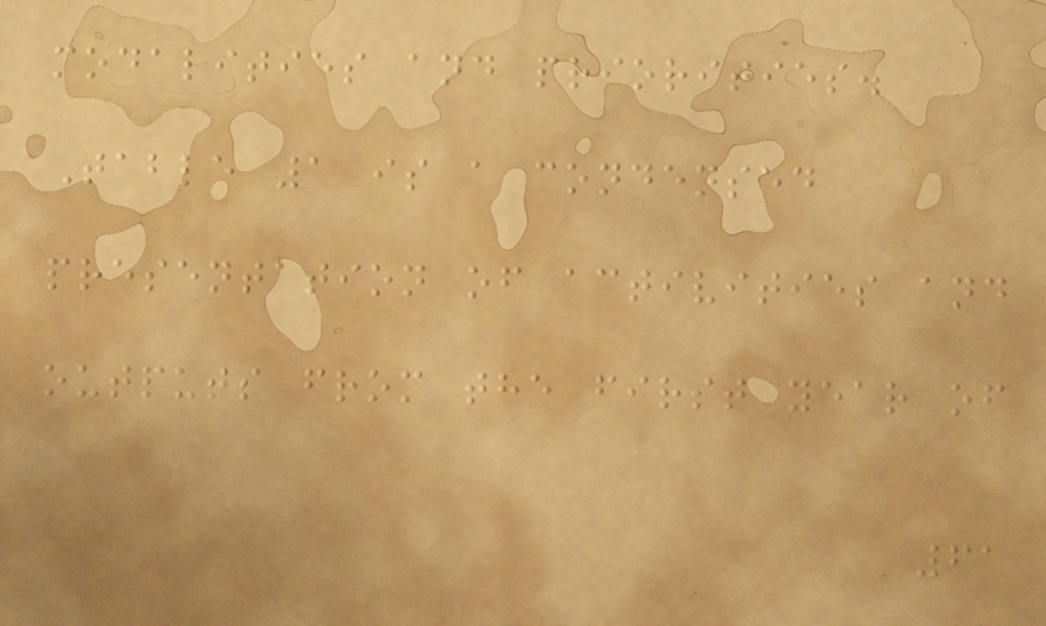modalities and priorities.
Table 1 is a condensed
presentation of activities and
outputs from the first year of
61
